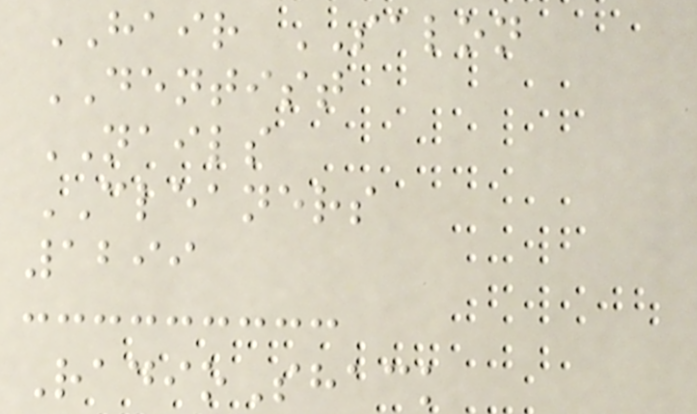HAIR SALON
DENTIST
NAILS
CLEANERS
1299
RadioShack
